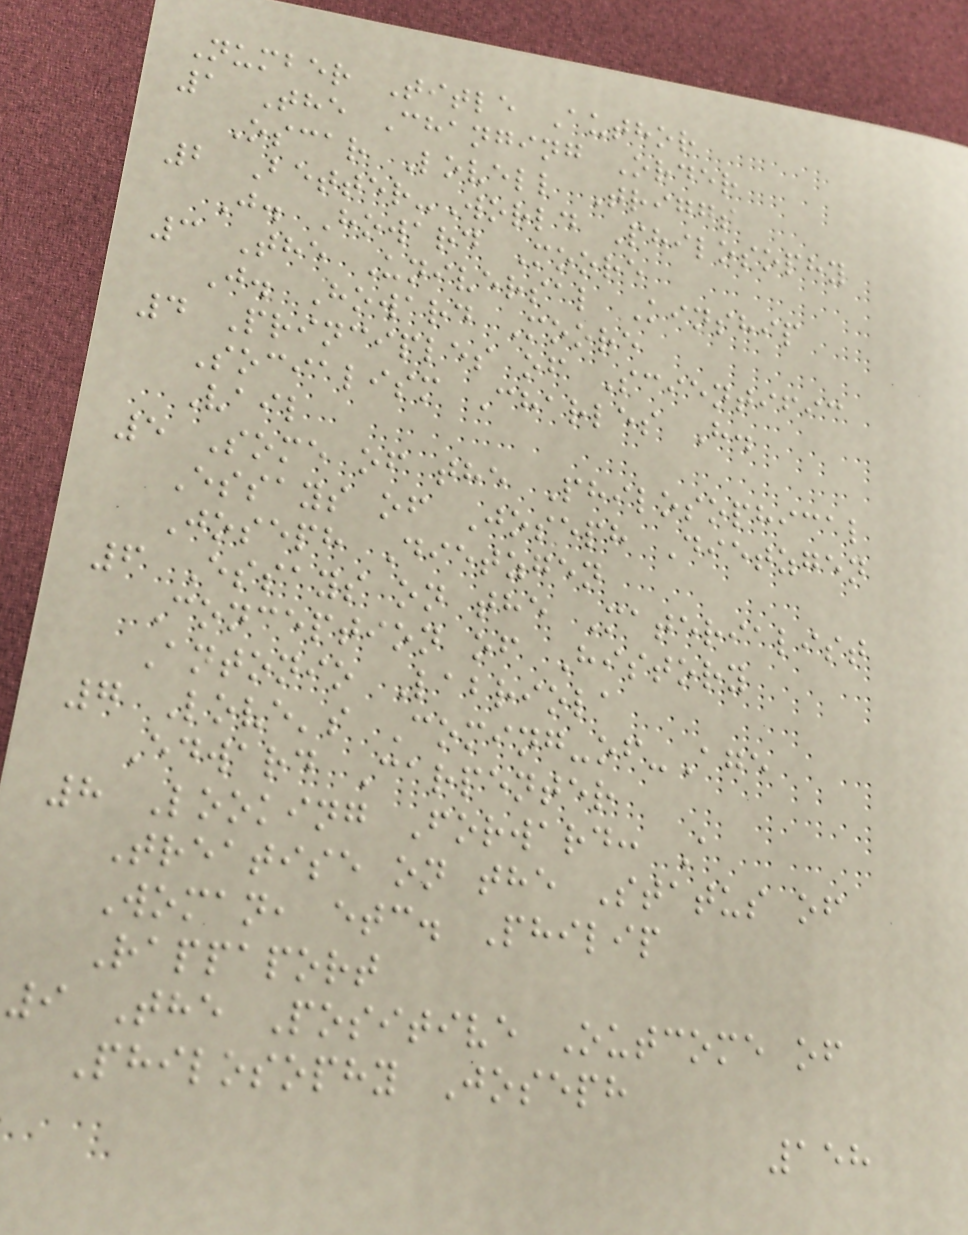Number Title Author
1 The Changing Order
Oscar Lovell Triggs
2 Better-World Philosophy
J. Howard Moore
3 The Universal Kinship
J. Howard Moore
4 Principles of Scientific
Socialism Charles H.
Vail
5 Some of the Philosophical
Essays of Joseph Dietzgen
Joseph Dietzgen
6 Essays on the Materialist
Conception of History
Antonio Labriola
7 Love's Coming-of-Age
Edward Carpenter
8 Looking Forward: A
Treatise on the Status of
Woman, etc. Philip
Rappaport
9 The Positive Outcome of
Philosophy Joseph
158
